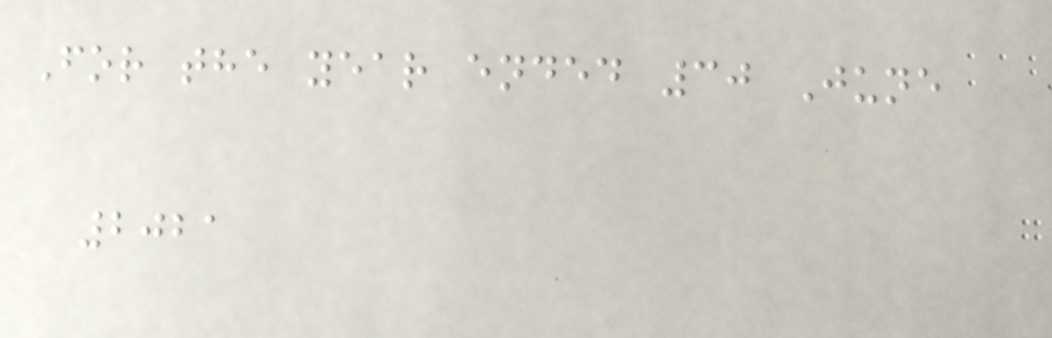For the year ended 30 June
2021
